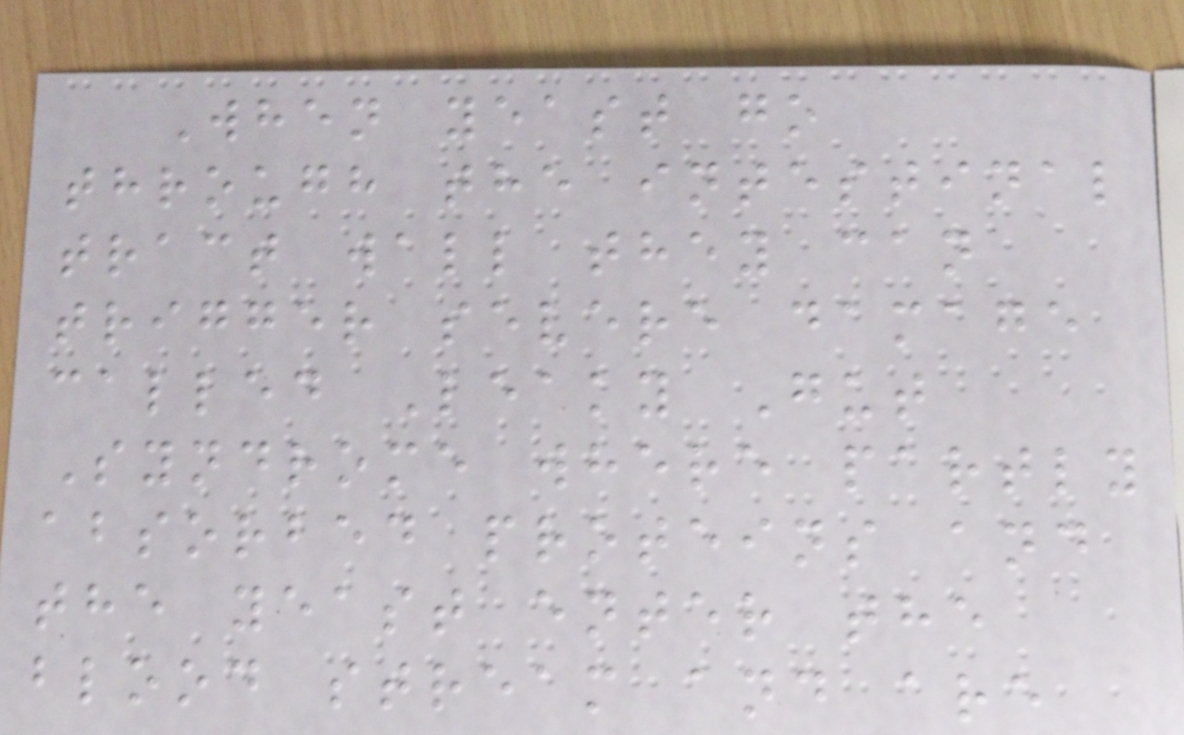When yeast go
through the intestinal
tract wall they can
trigger severe damage
called Leaky Gut
Syndrome where partly
absorbed proteins and
the yeast enter the
blood stream and are
